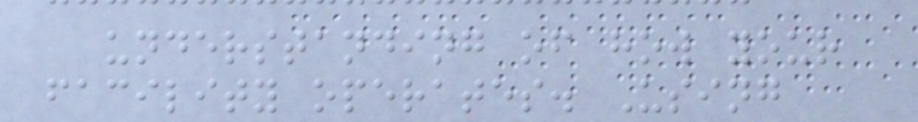understanding of how your
facility operates. Using
